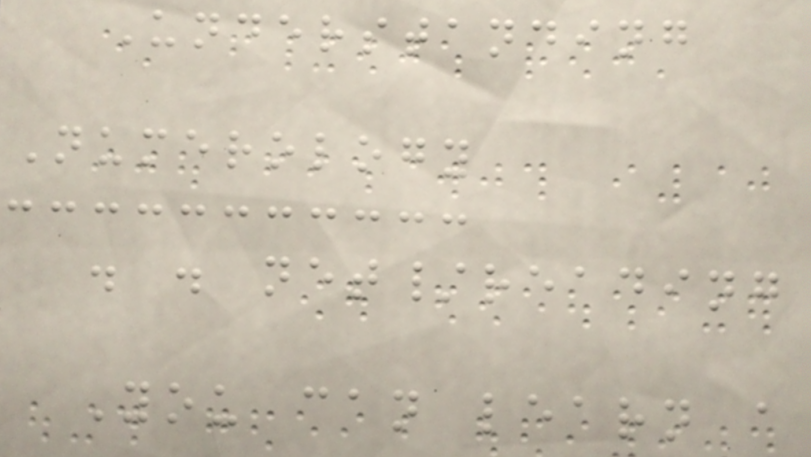Understanding
Numerology
. . net/reading
You can learn a
